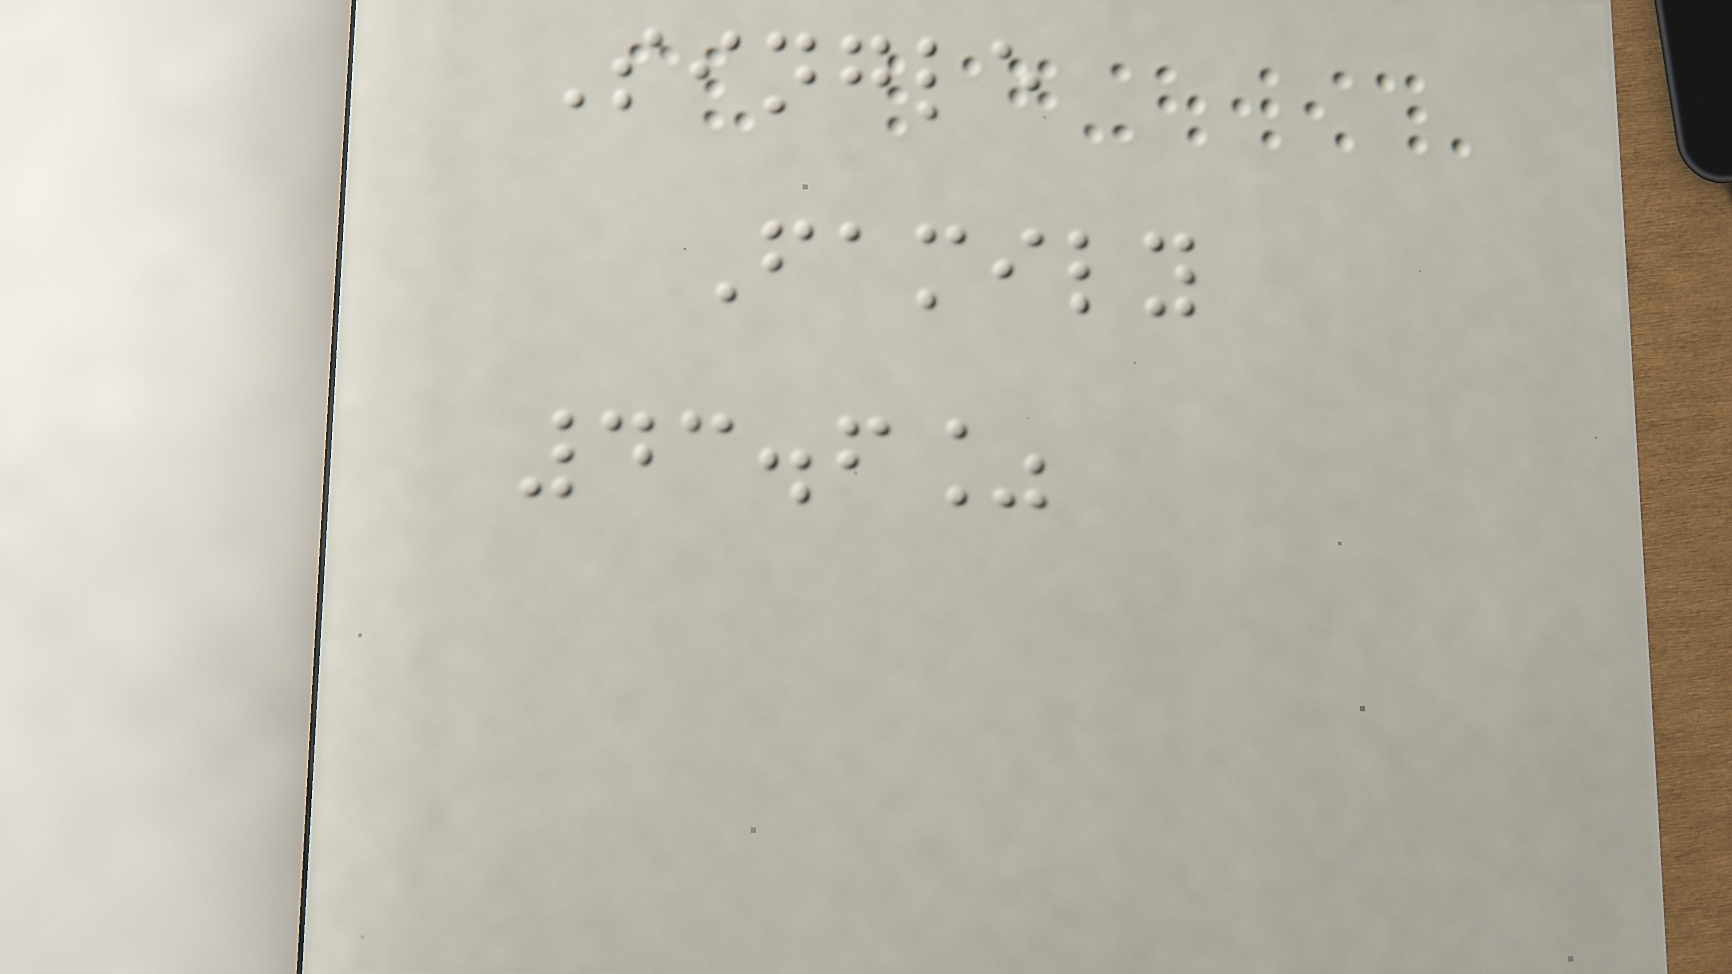Single
Family
43.6%
